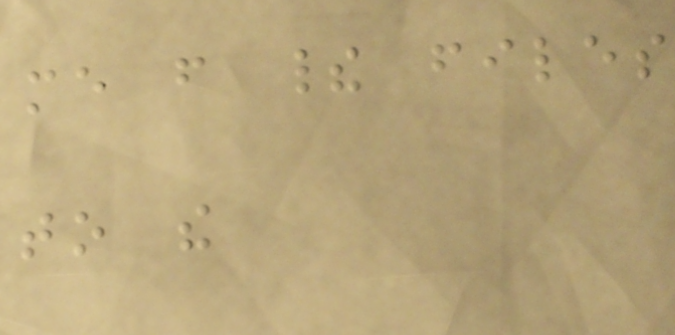me from their files
to the
